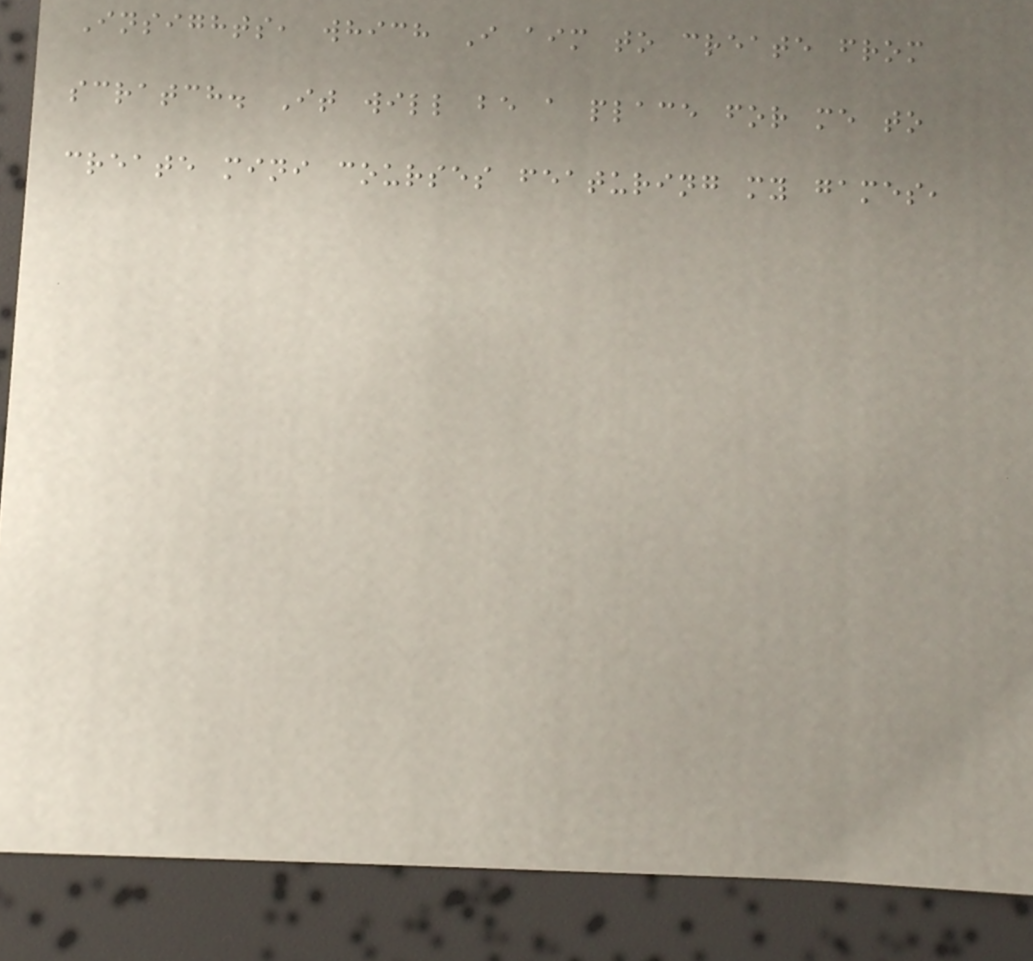Insights, which I aim to create from
scratch. It will be a place for me to
create mini courses featuring my games,
